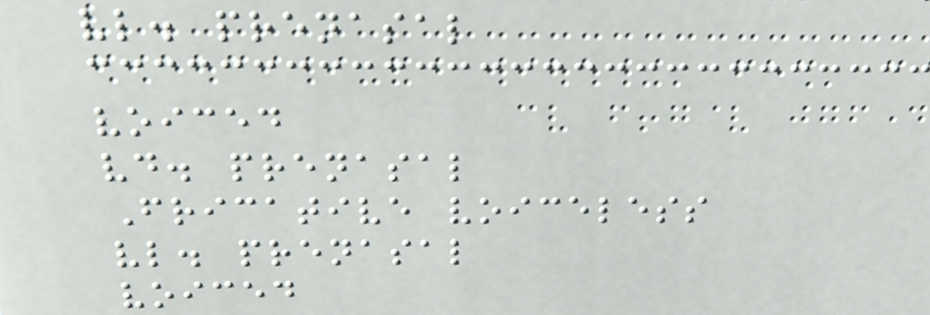vl. prenasal
voiced
vd. prenasal
Fricative voiceless
vl. prenasal
voiced
